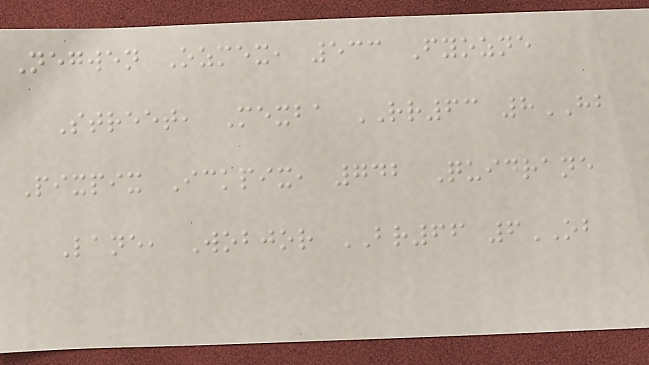Negwen Ozmex, 533 Fyozne
Street, Mexba RR63 8HB
Pixpix Ickpix, 742 Quidrane
Lane, Wobjor BR66 6OB
